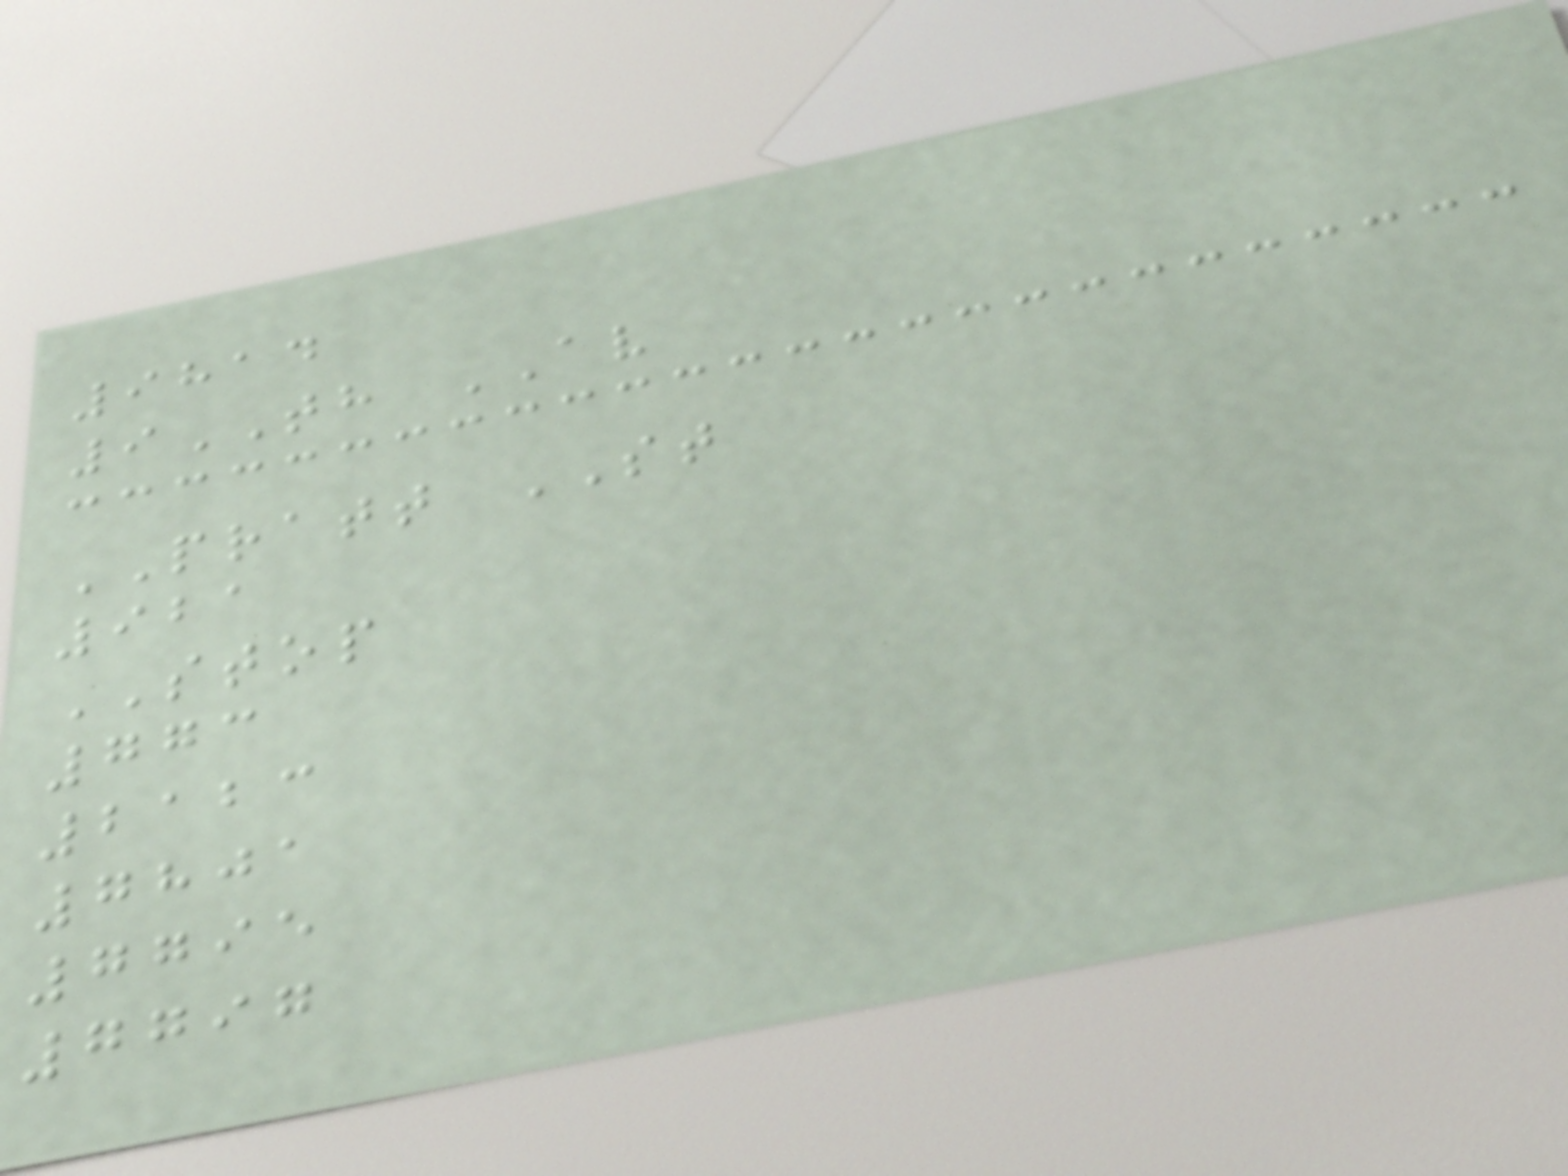9814
9TH AV
PRATT ST
921
STOP
773
2123
7801
7795
7797
